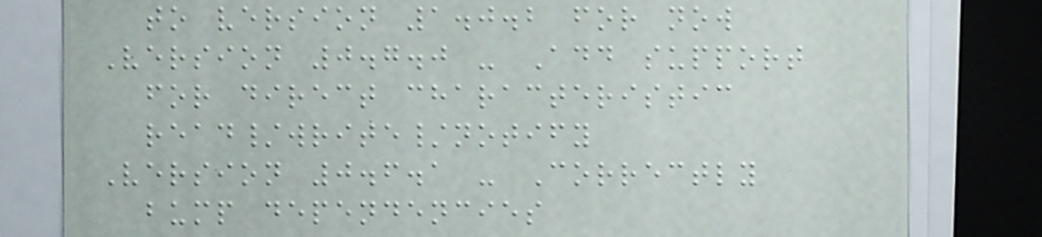to version 1.0.2 for now
Version 0.7.0 - Add support
for direct characteristic
read/write/notify
Version 0.6.1 - Correctly
bump dependencies
